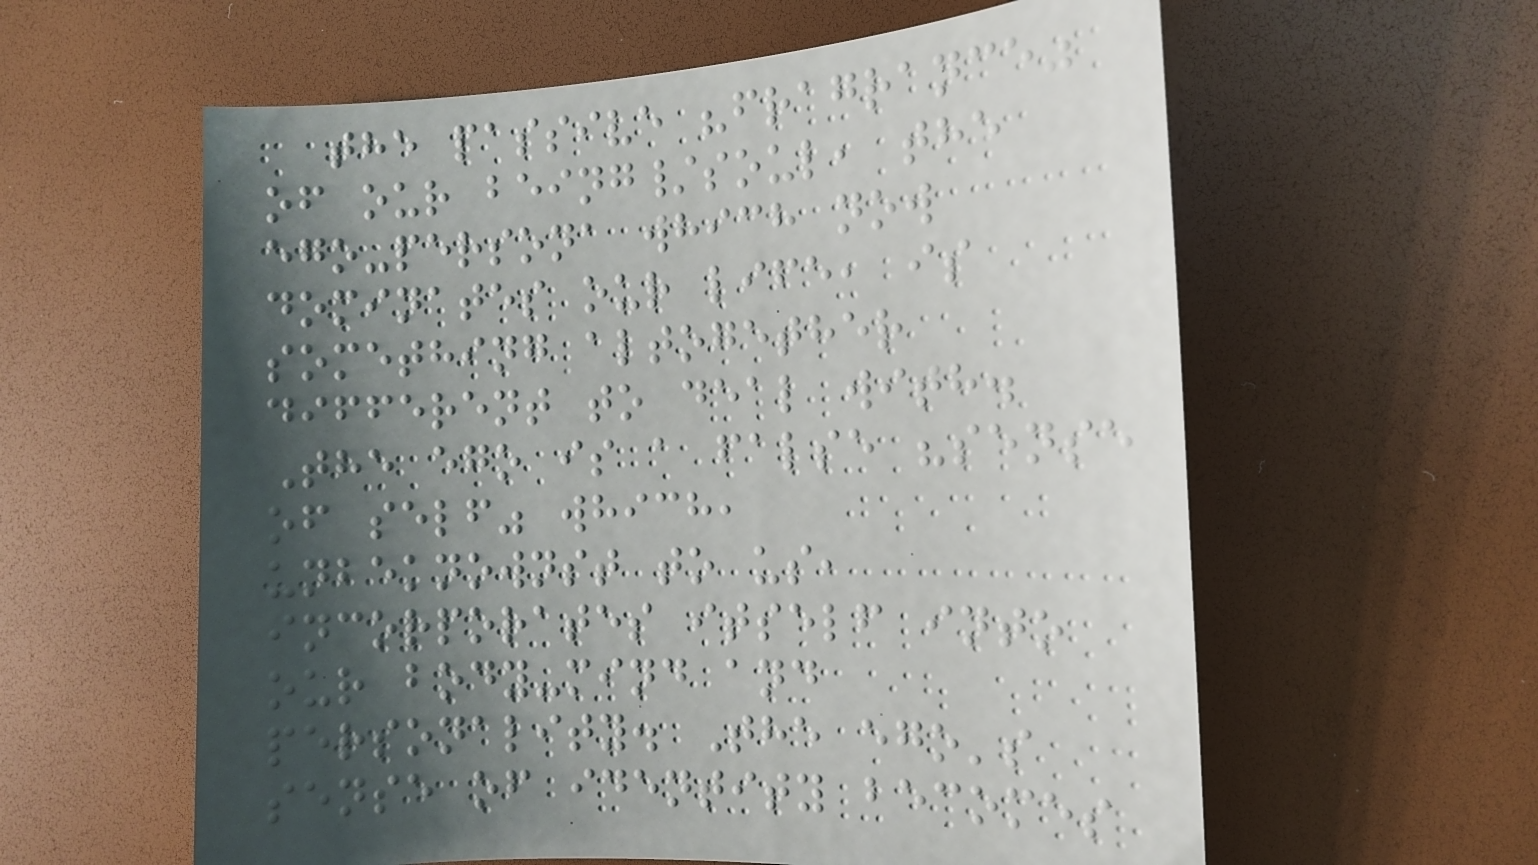the passive "fragrance"
of our being/soul, the
ego-persona which now
dominates our life, is
something altogether
different to deal with.
The ego is a false "sense
of self" which,
unbeknownst to us,
incorporates itself into
our body-mind and
personality. The ego's
sense of identity becomes
